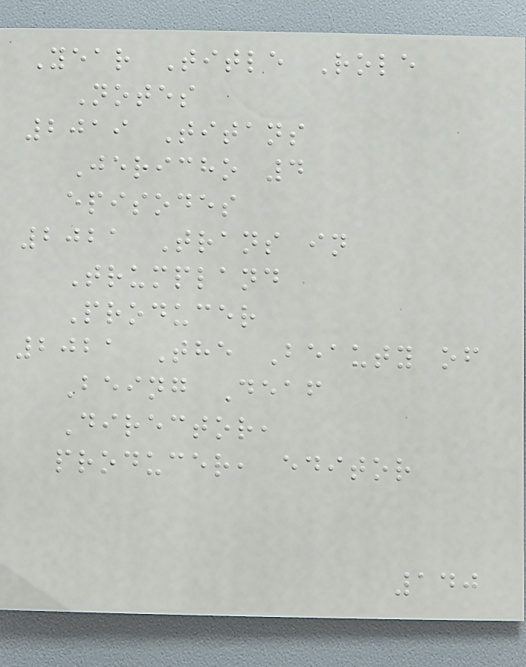Year Title Role
Notes
2019 Titans
Jericho 4
episodes
2021 Trans in
Trumpland
Producer
2021 The Beauty of
Being Deaf
Director,
producer, editor
140
